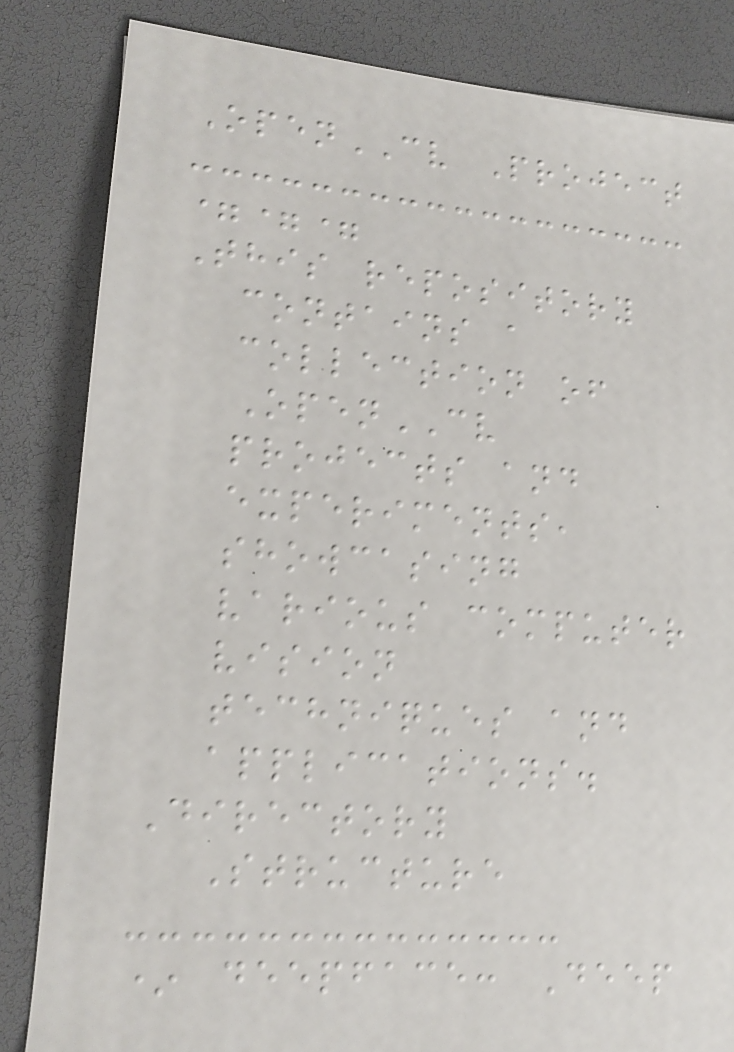OpenCV Project
===
This repository
contains a
collection of
OpenCV
projects and
experiments,
showcasing
various computer
vision
techniques and
applications.
Directory
Structure
* deepface: Deep
